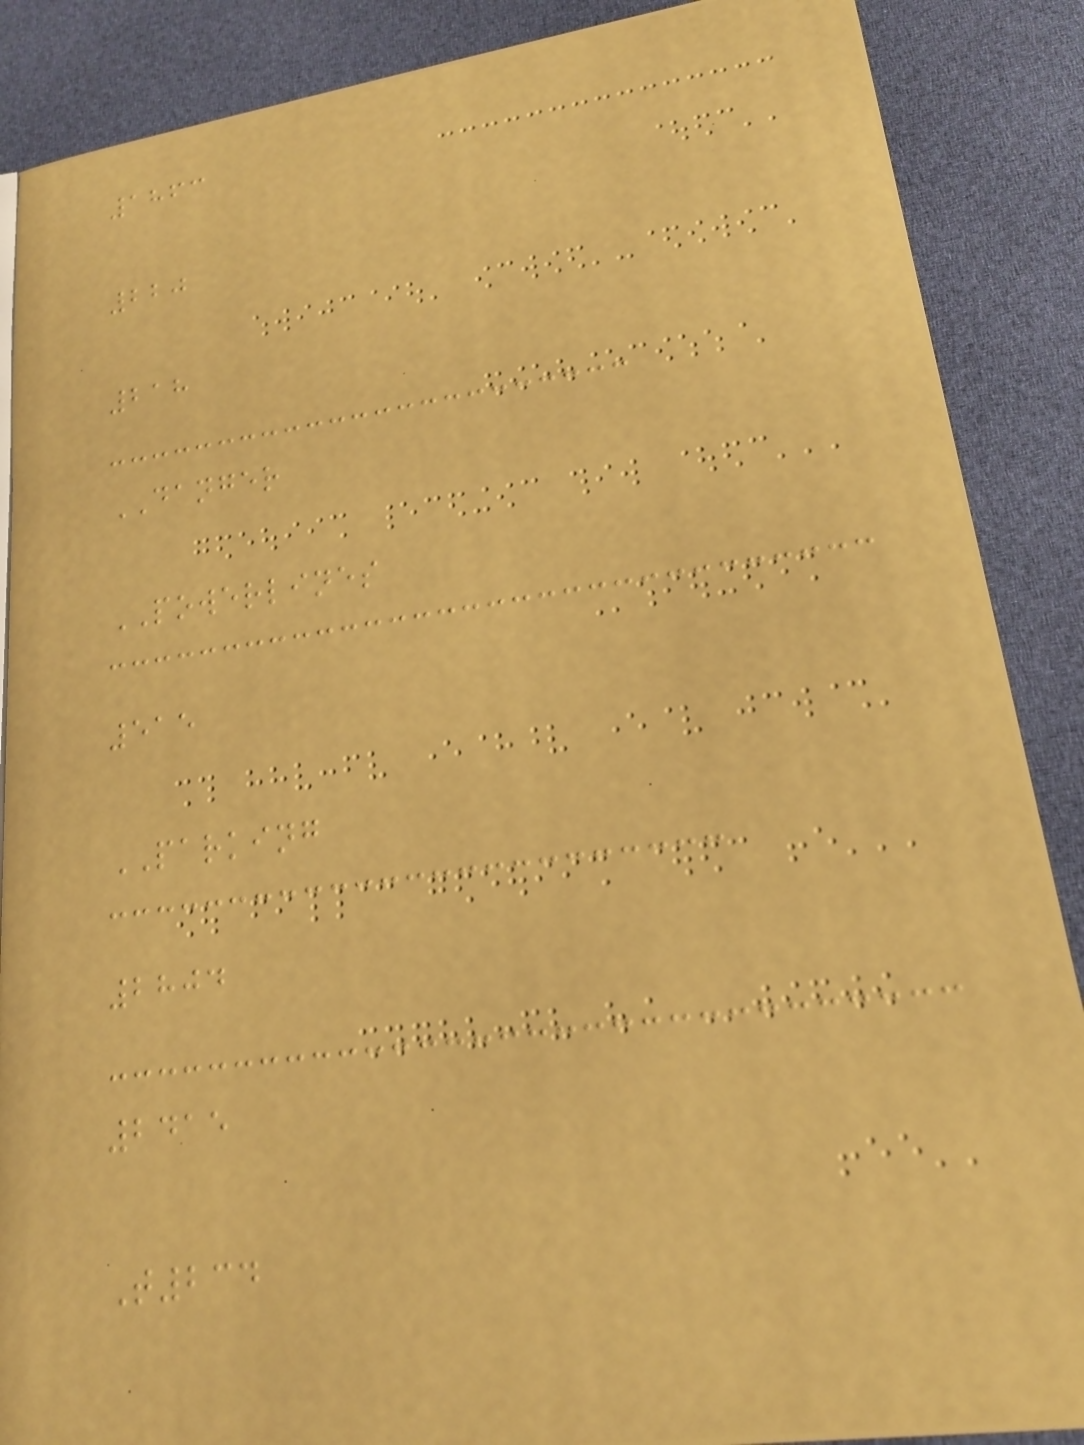1863
220
218
DANGER
POWERLINES
515
PARKING
2804
2415
T234
